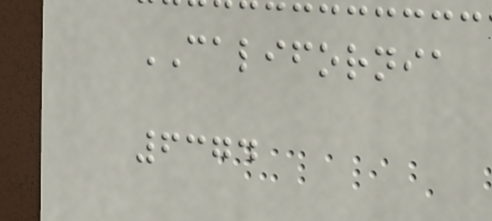CALIFORNIA
6374
